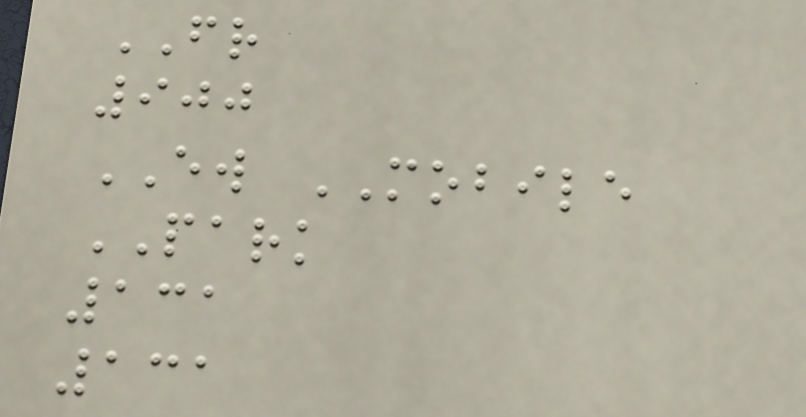FR
900
EW MOBILE
PARK
131
131
